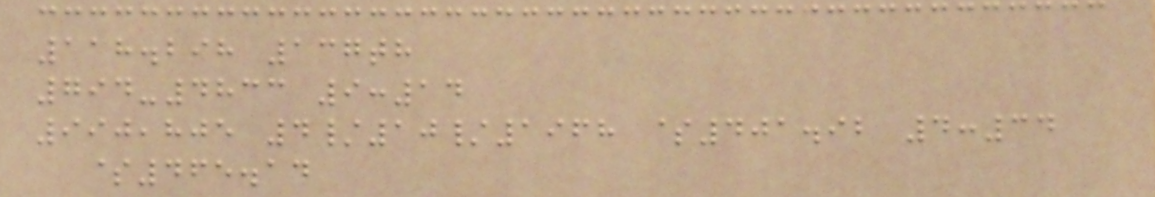118.298 137th
794-4833 9:14
990,805 4/10/1968 $401.92 4:34
$465.14
